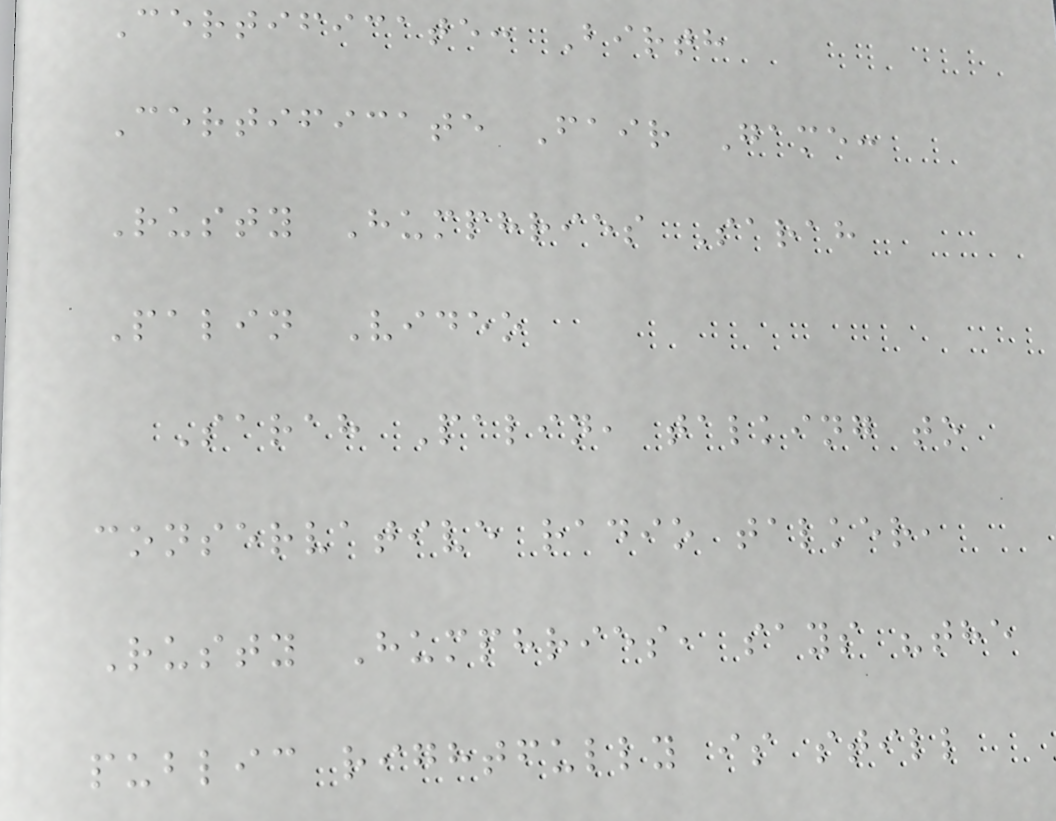Certificate: Birth
Certificate Fair Game:
Rusty Humphries Sarah
Palin Video
Sarah Palin, talking to
conservative radio talker,
Rusty Humphries, says "the
public rightfully is still
